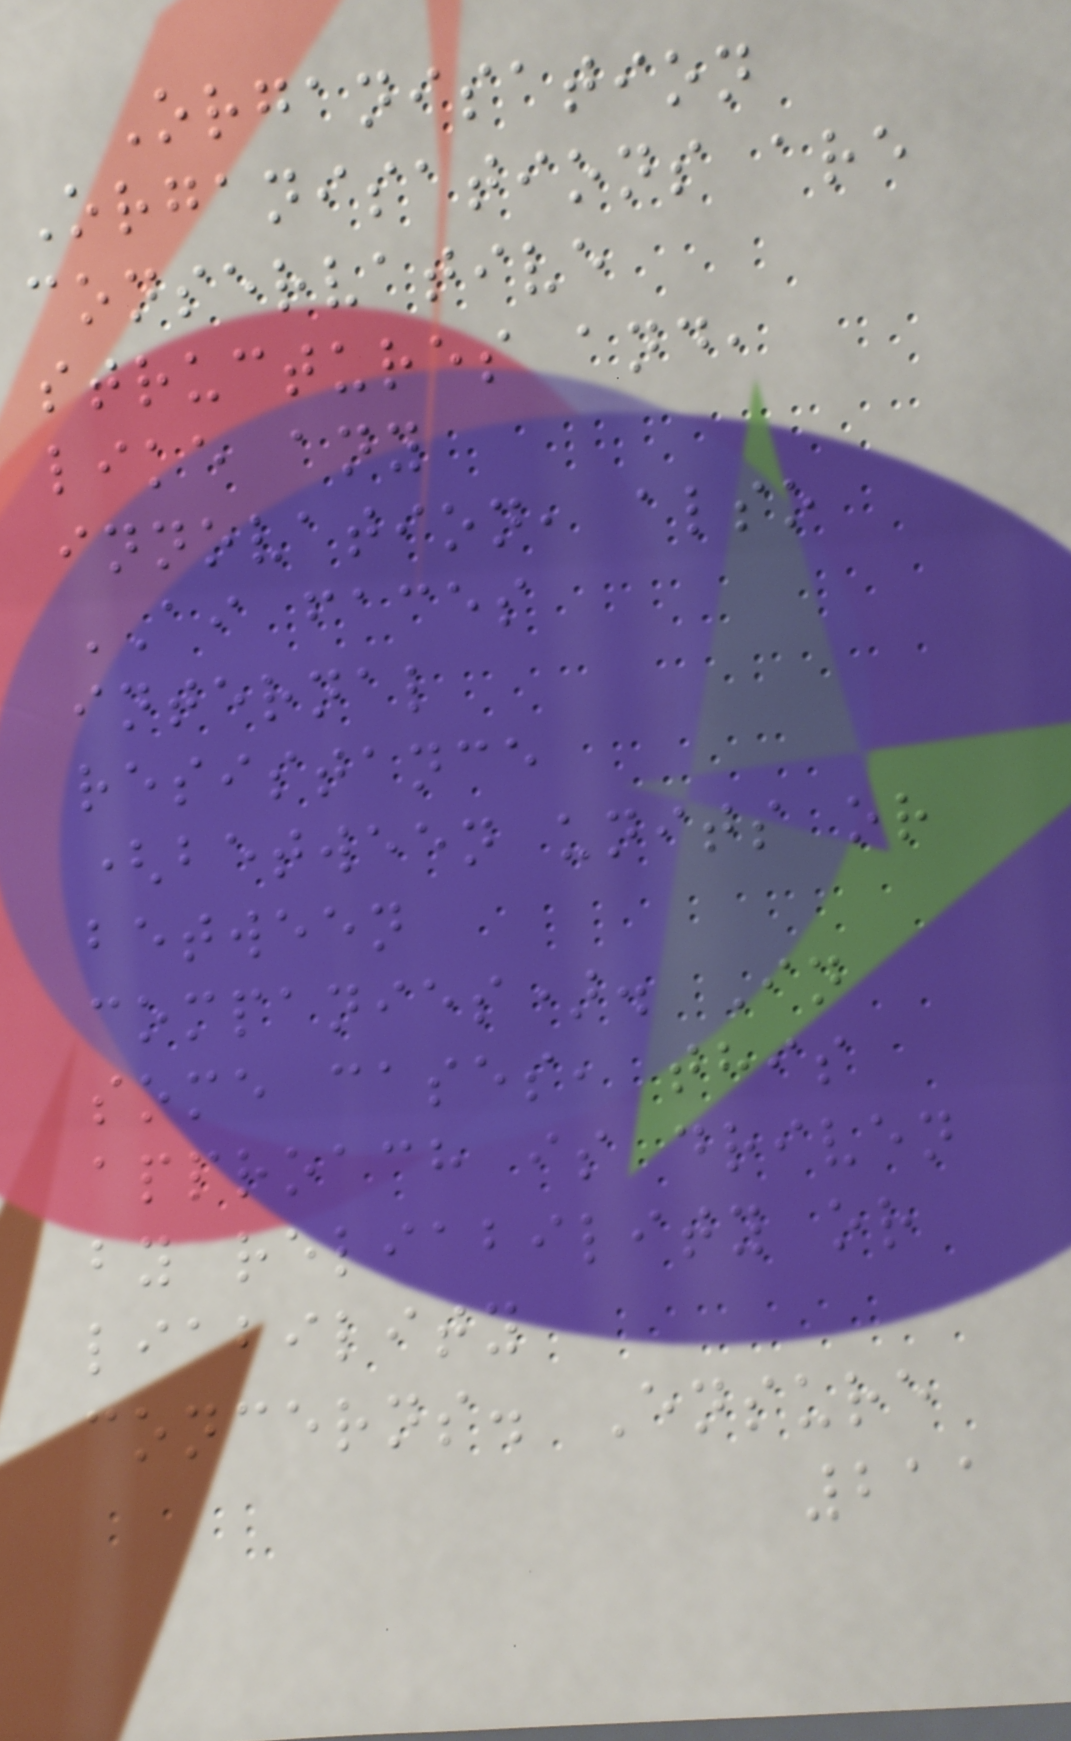Organisation
Organisations are
conservative
structures and,
like any
innovation, also
AI faces
internal
resistance
(between units or
between
companies). In
some cases, this
approach is driven
by reliability or
liability
concerns. Ensure
211
